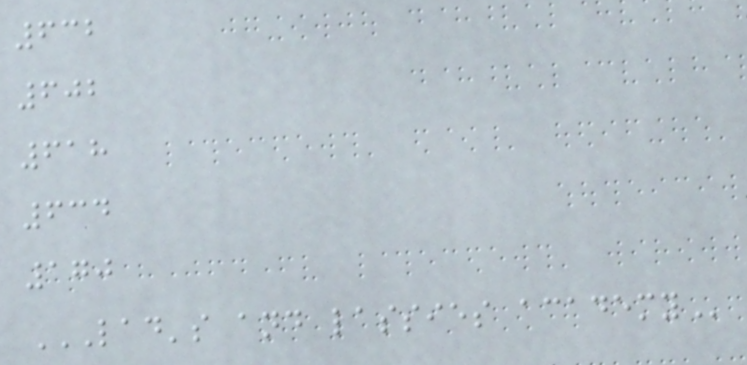632
602
618
634
170
LAD'S AND LASSIES ACADEMY
